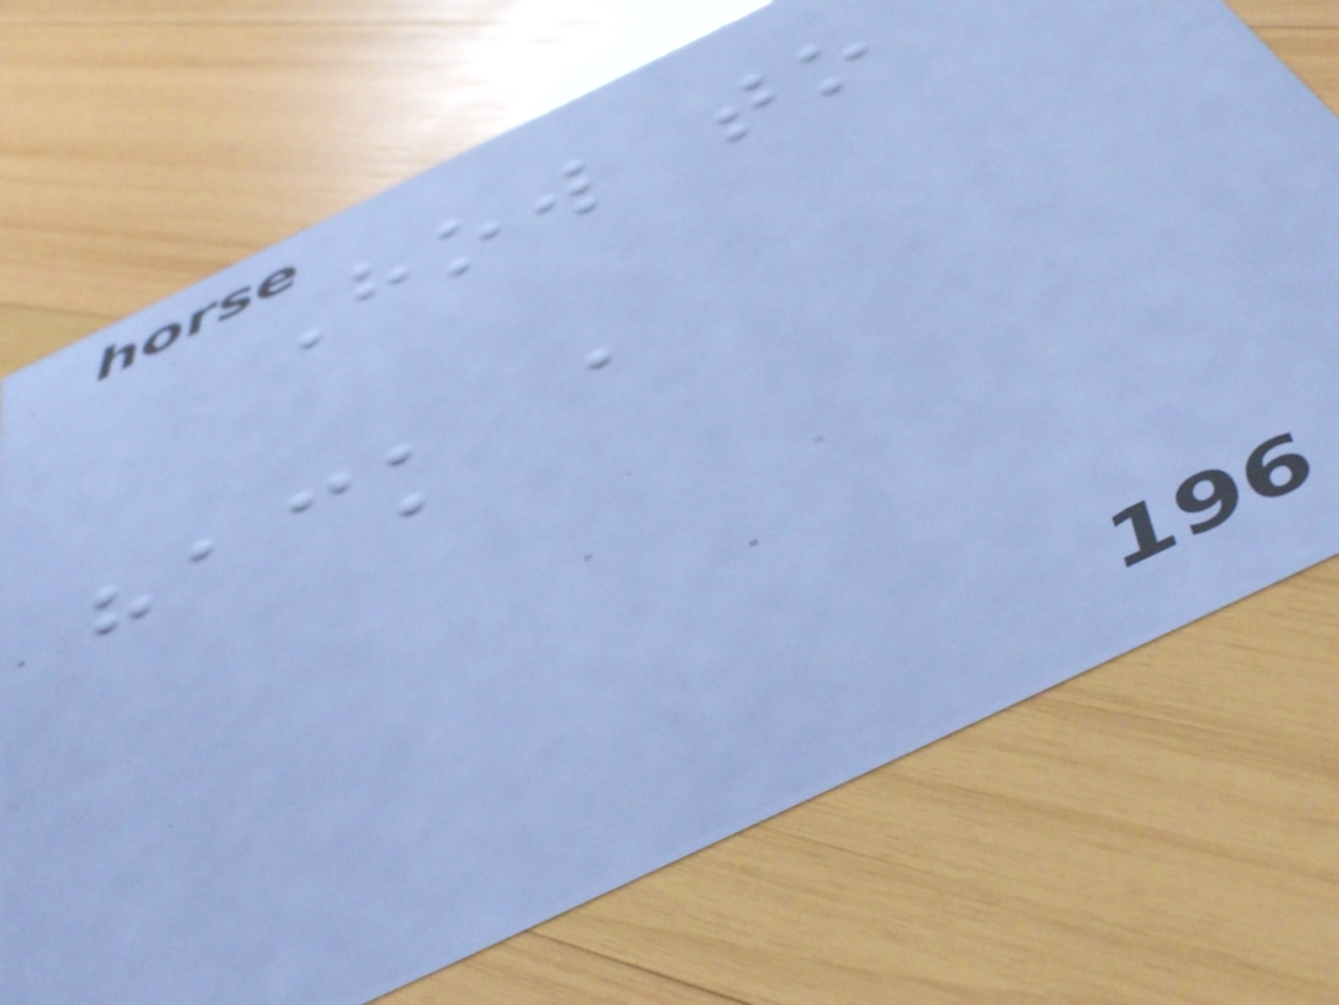How to
hack a
